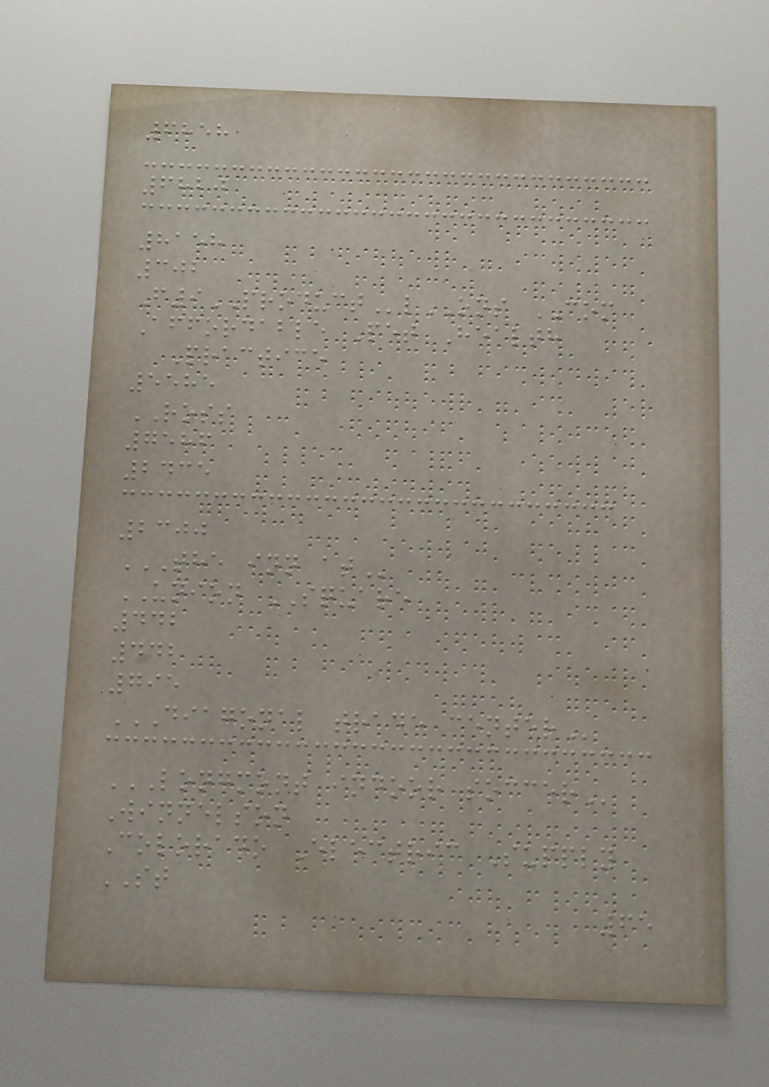6858
6820
8158
302
F9PRODUCTlONS COM
Affordable Pet Health
Practice
5585
ROSS
7586
2435
2300
THE INN AT
UNION SQUARE
442
442
795
DIAGONAL TRADE CENTER
LONGMONT INDOOR SOCCER
Winnelson
Colorado Electric Supply
ST
65
